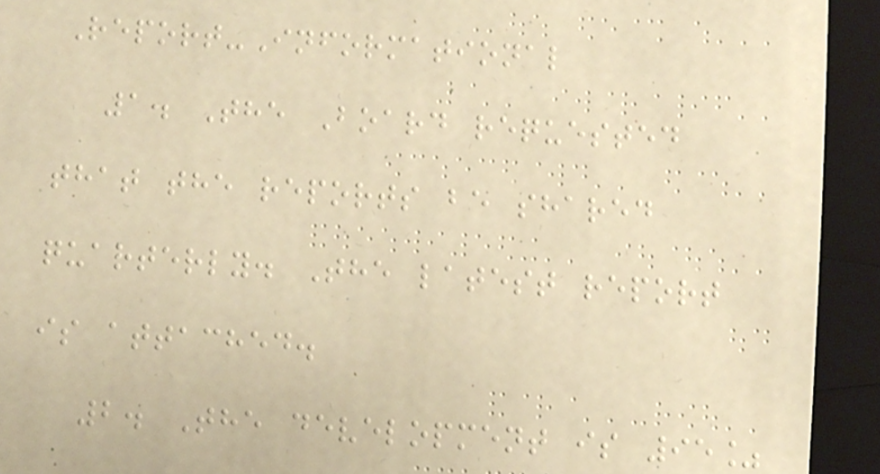Report-Informational
1. The Board requested
that the reports be shared
quarterly. The latest report
is attached.
2. The development is 95%
